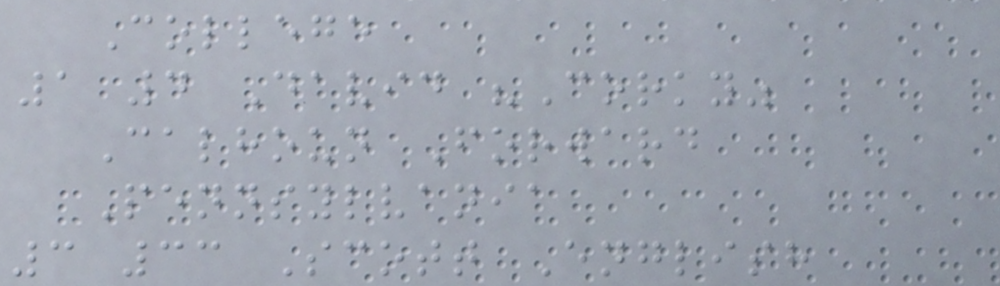College
1 4 David "Corky"
Calhoun Forward
Pennsylvania
3 33 Scott English
